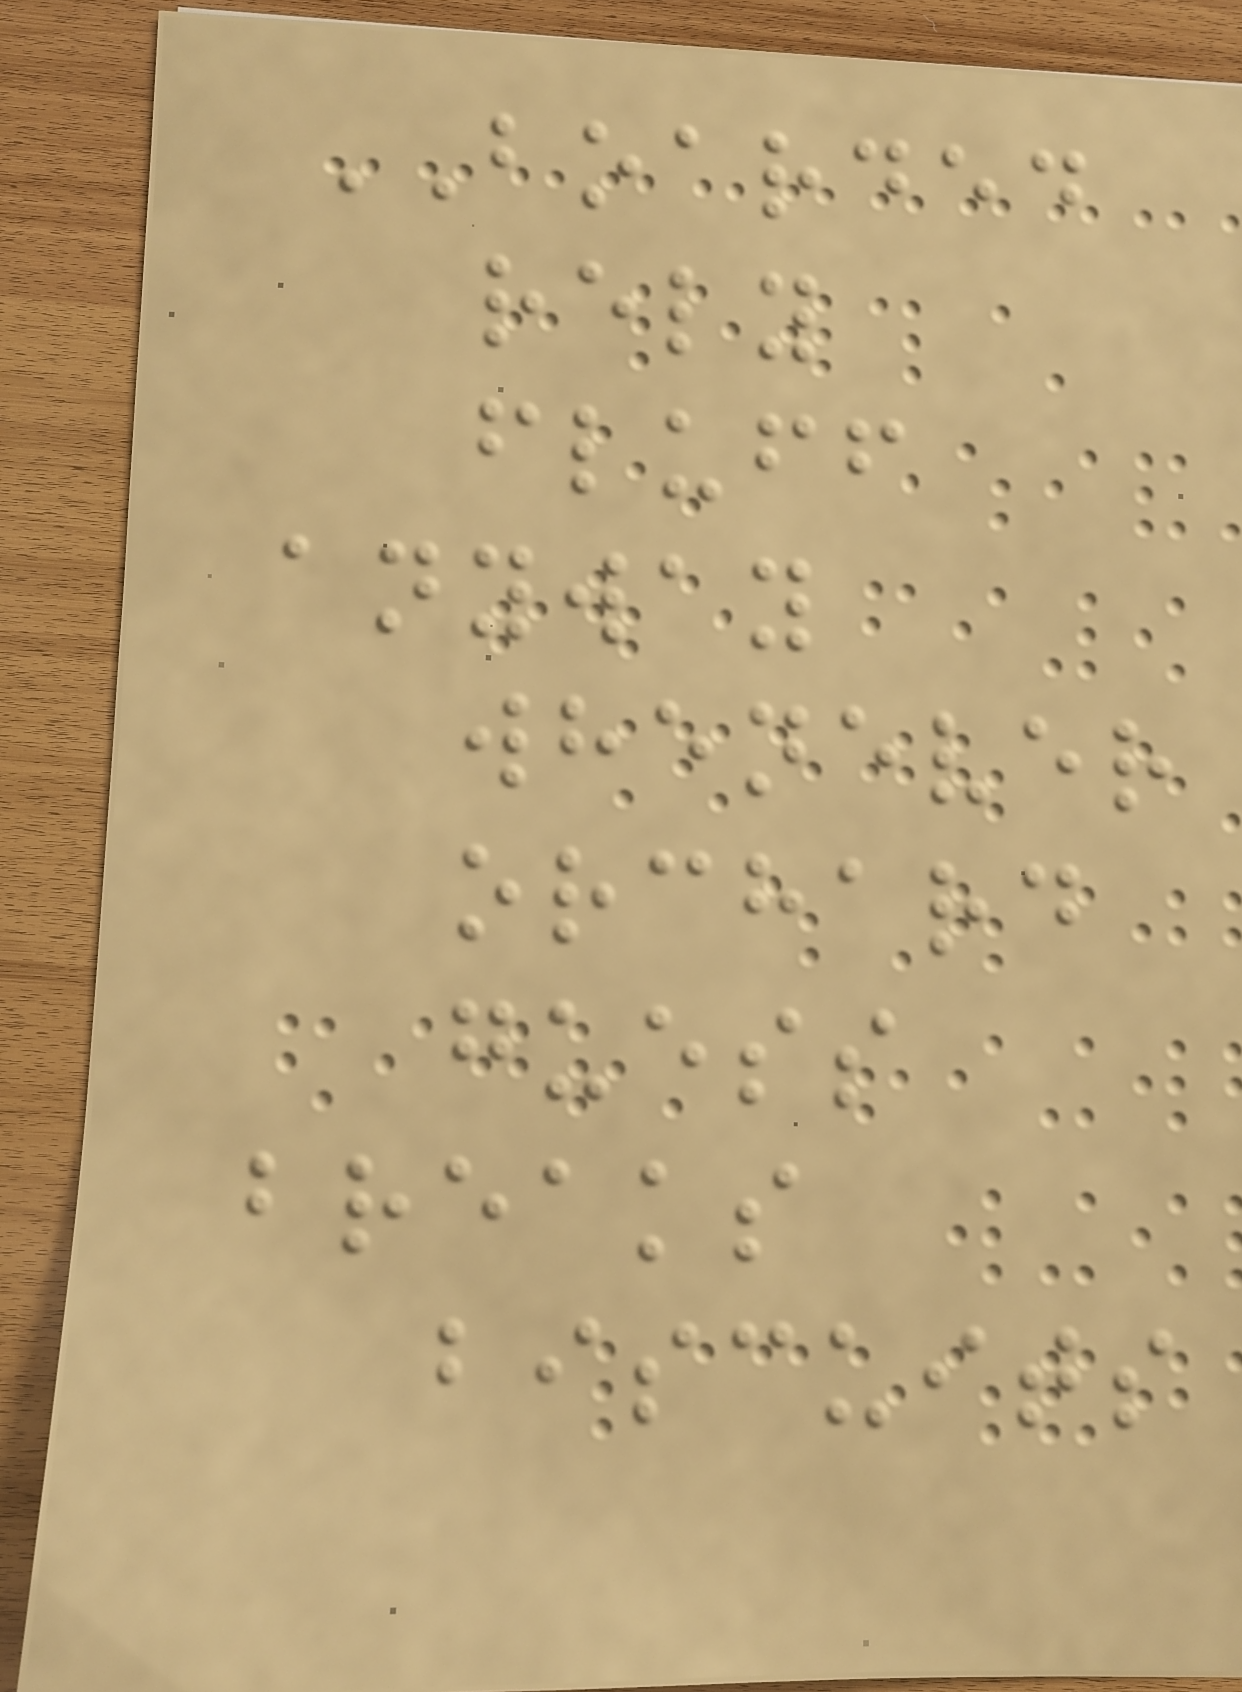BOARDED
rely
fluff
anyway
whenever
orchard
guess
breaks
biscuits
